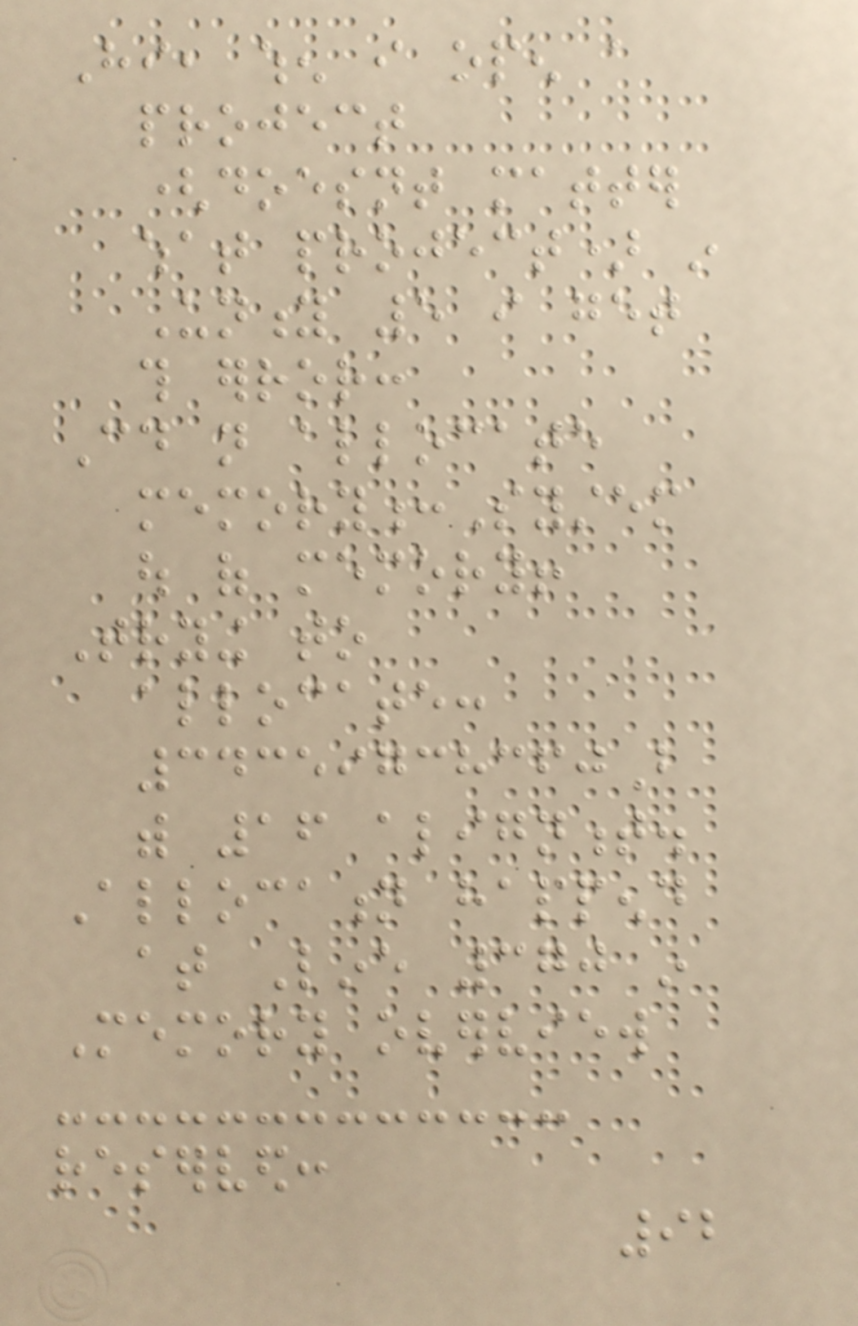Hi, when i open a
project
(doesnt matter
what project) in
Unity 5 i get
this error:
Could not allocate
memory:System
out of memory!
Trying to
allocate:
34359738360B
with 16 alignment.
Allocation happend
at Line 370 in
Memory overview
reserved:
92
